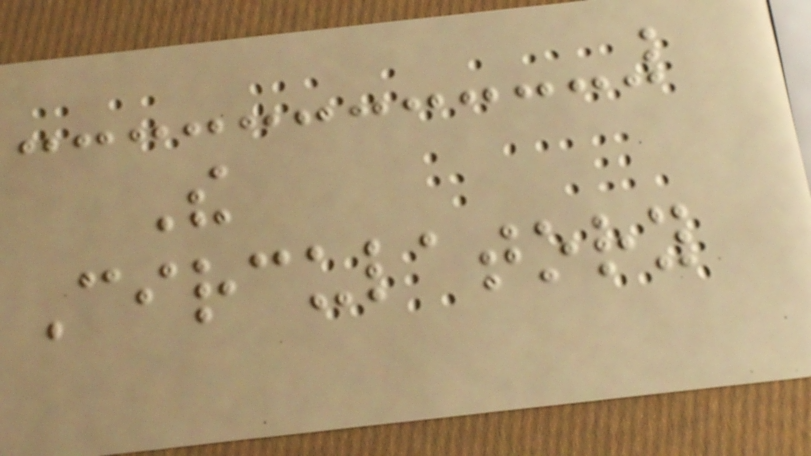The
Circulatory
